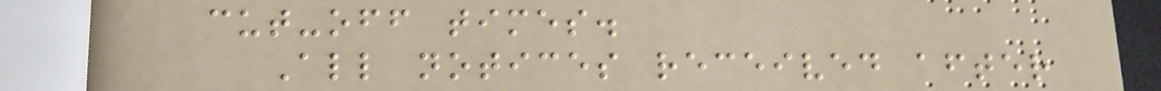cut-off times.
All notices received after
